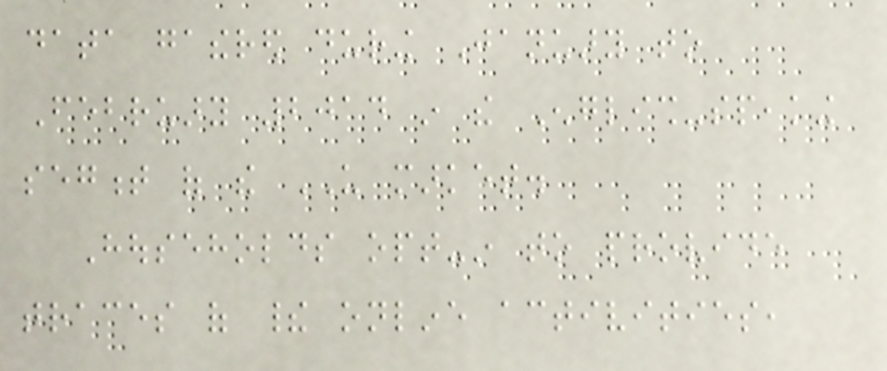data gathered during January to
February 2014 in the English-speaking
segment of the US market.
Households opt-in to provide
traces of their online activities,
